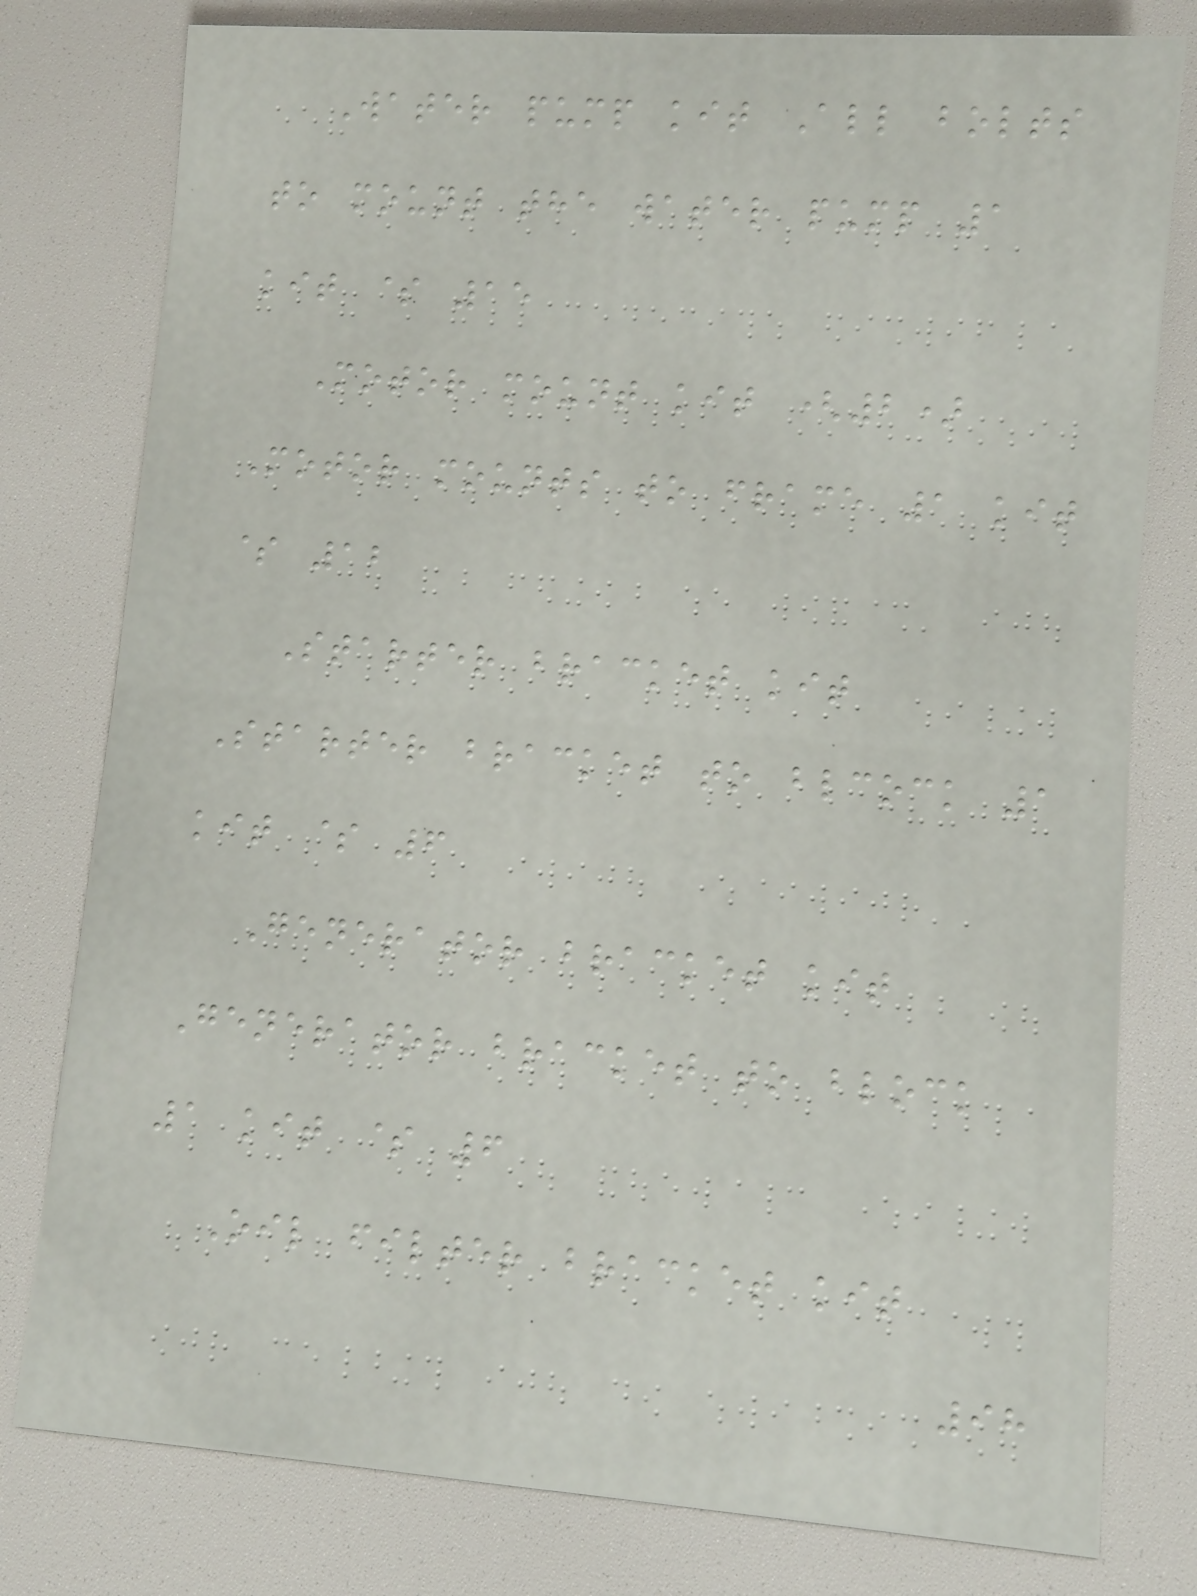Water pump kit All bolts
to mount the water pump 1
kit $ 15
Motor mount kit (2)
Motor mounts to frame 1 kit
$ 12
Starter bracket kit
Starter bracket to blcock 1
kit $ 6
Generator bracket kit
Generator bracket to block
1 kit $ 6
Oil filter bracket kit
98
